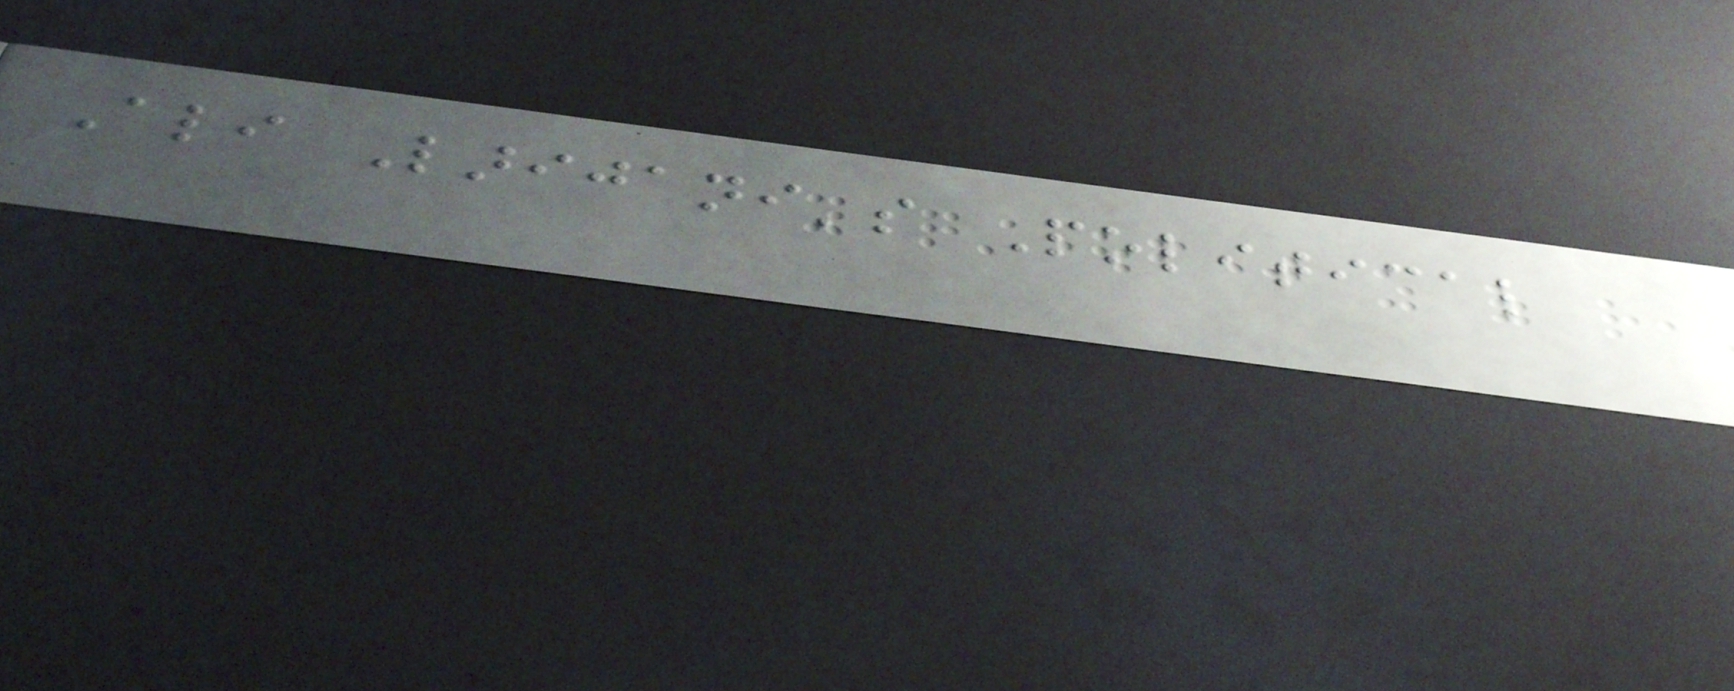Ali Larijani's Political
